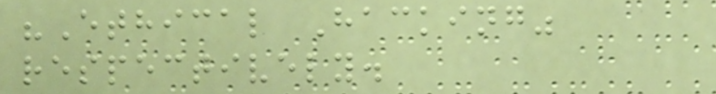"Ethical Hacking"
respectively.
